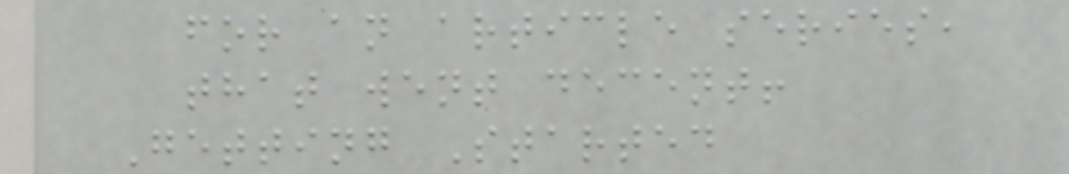for an article series,
that went decent!
Getting Started
